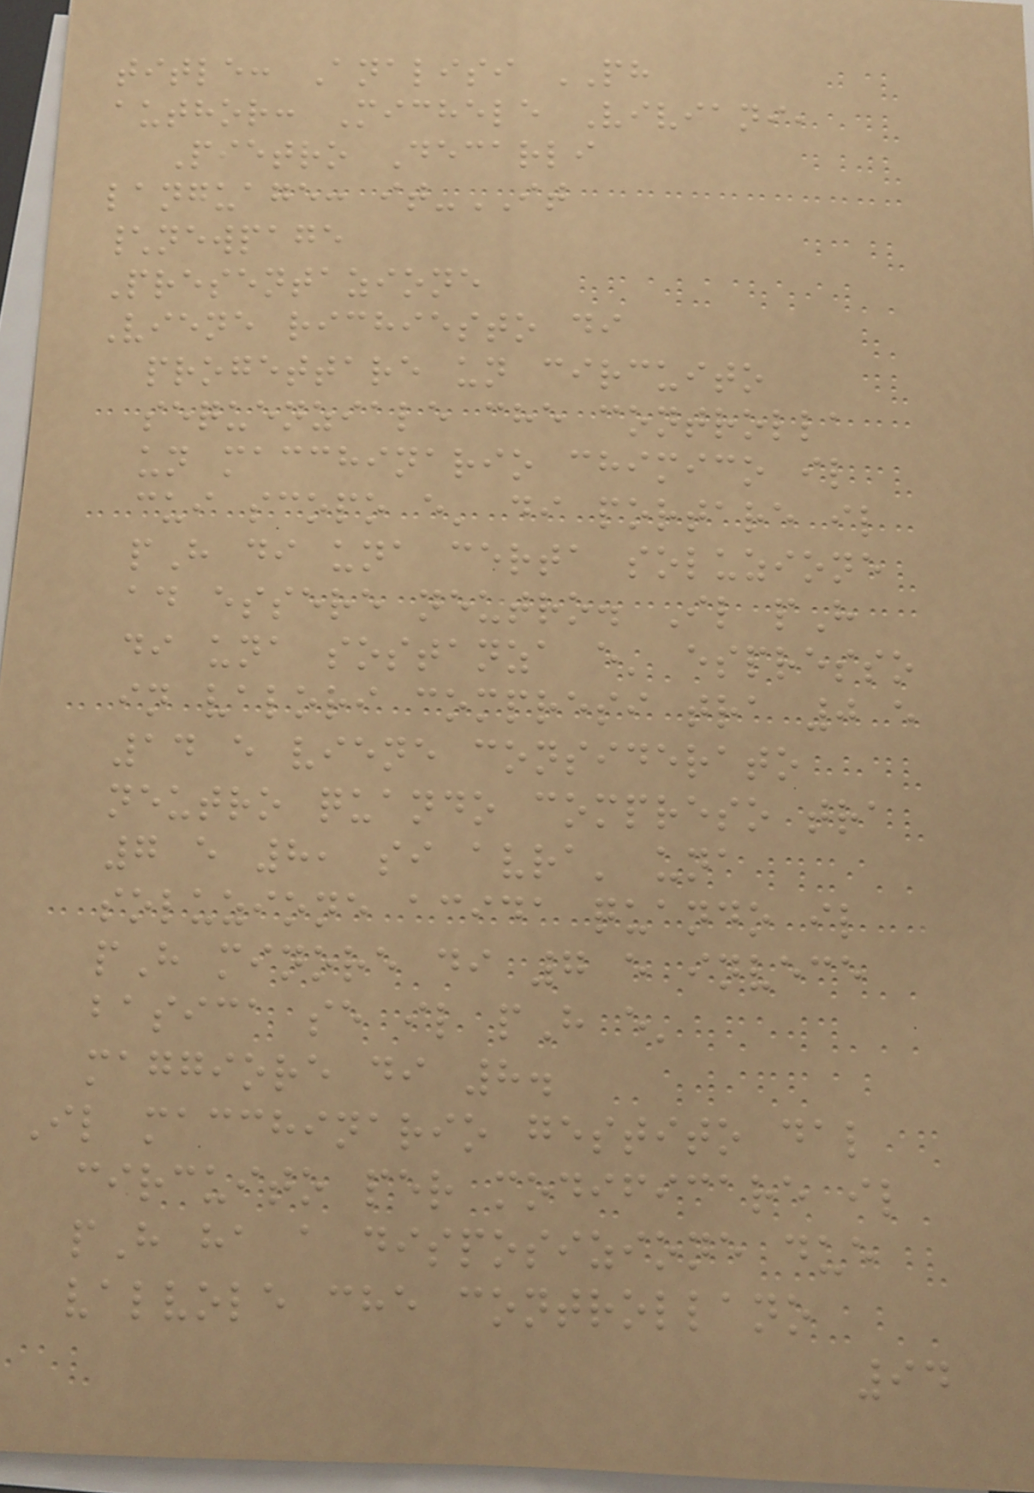title: Analisi PH
author: Michele Viviani,
Pietro Decarli
language: it-IT
\newpage
Presentazione
Viene richiesto di
progettare un circuito
sequenziale che controlla
un macchinario chimico il
cui scopo e' di portare il
pH di una certa soluzione
ad essere neutro. Il pH
di una sostanza e' espresso
in valori compresi tra 0 e
14 e viene considerato
neutro quando compreso tra
7 e 8, si avra' una
soluzione acida quando il
pH minore di 7 e invece
basica se il pH e'
maggiore di 8.
Il macchinario gestito dal
circuito per modificare il
pH ha a disposizione due
valvole che controllano
94
